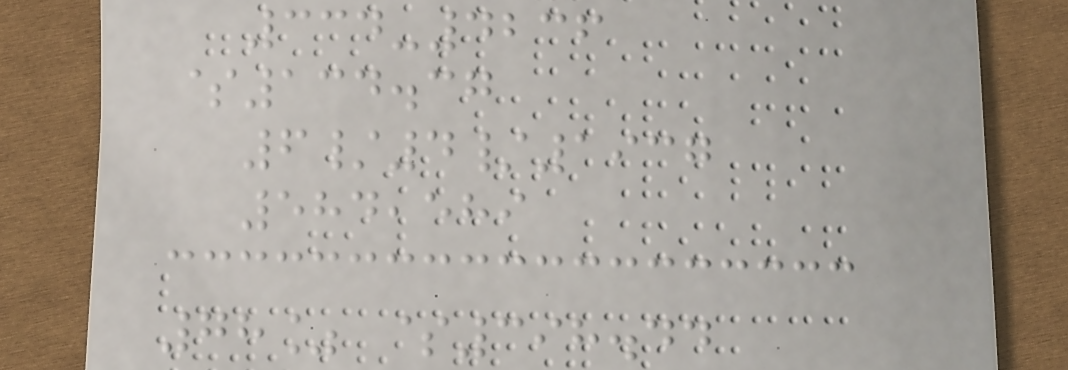334-4236
$134.37
6/4/1937
584,589
78% $398.44
